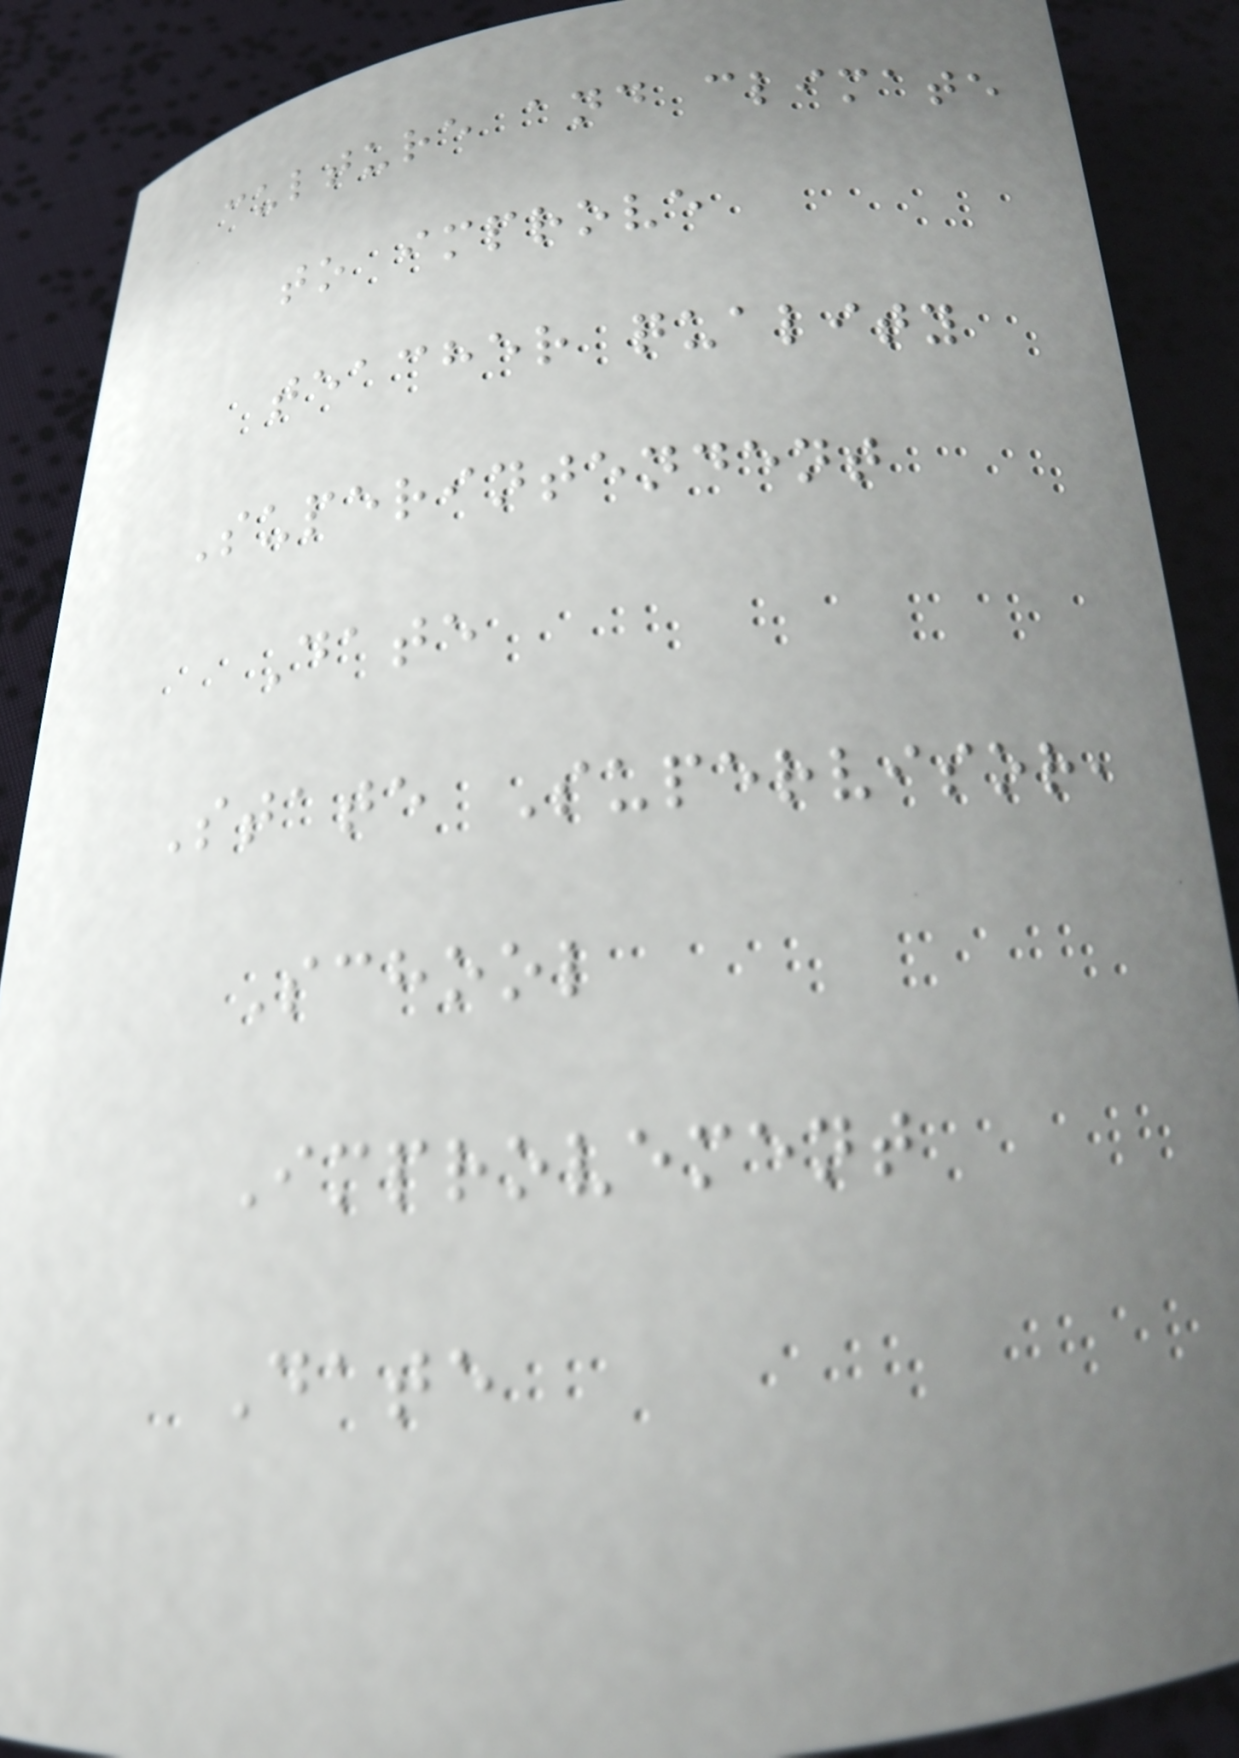culture and climate
to improve
teacher quality
Superintendent
Date
State Supervisor,
School
Improvement
Date
